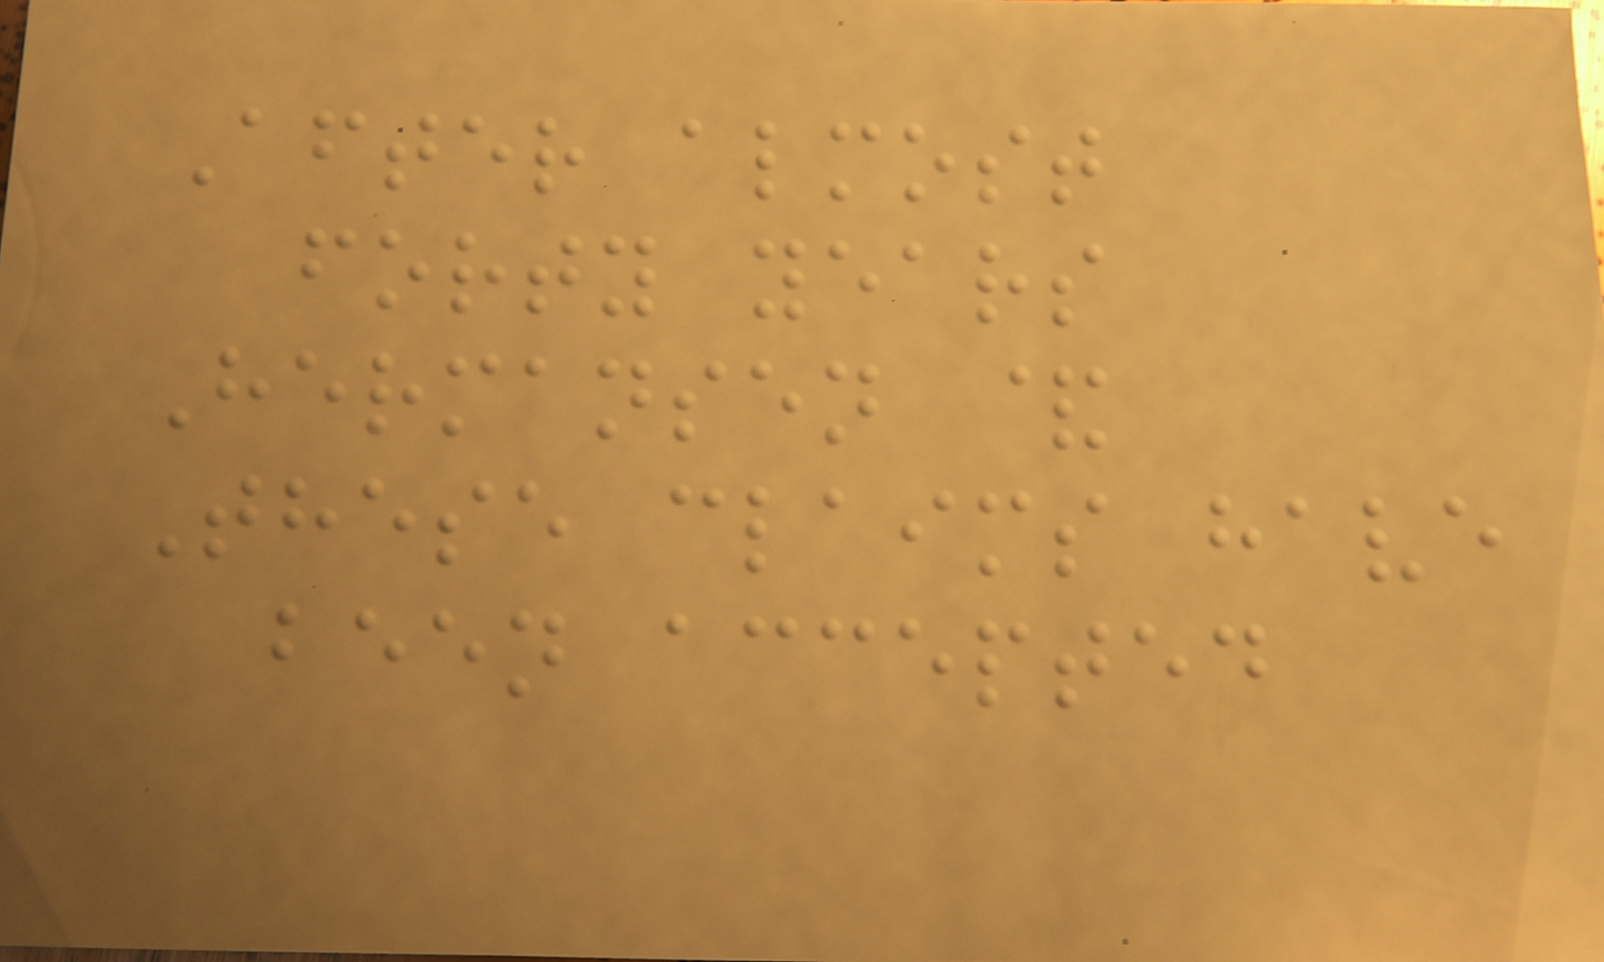After almost
forty years
Hermansen &
These claims have
been accepted
